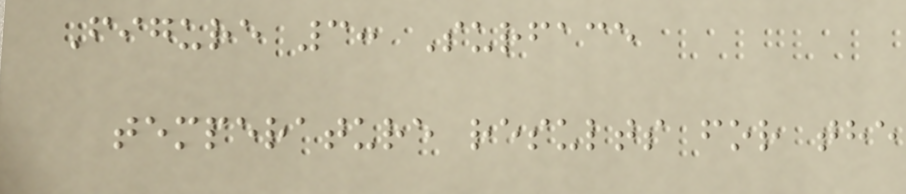Figure 3: Surface
temperature results for the
